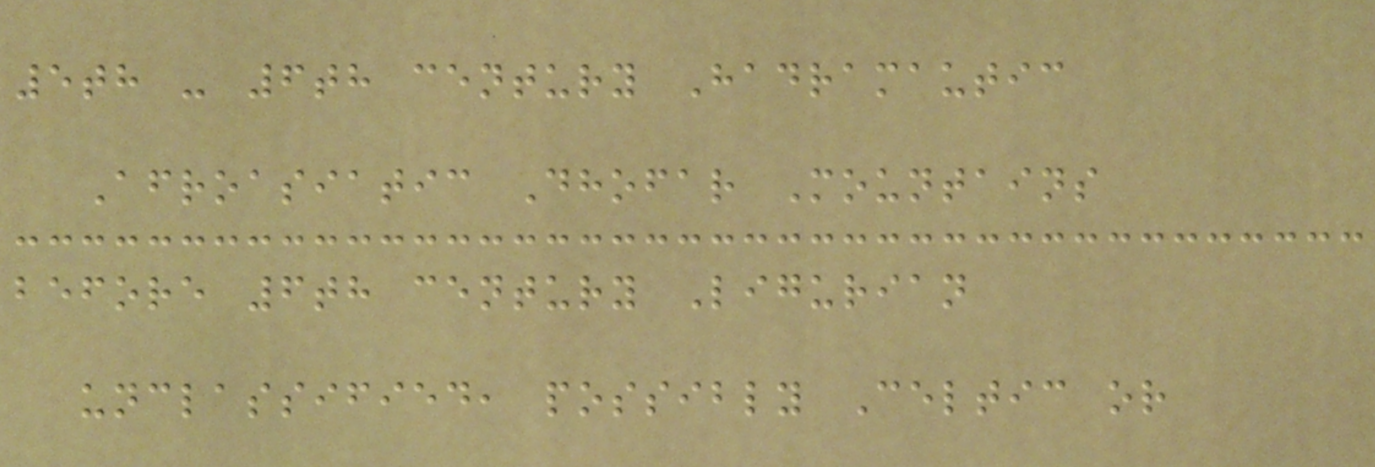5th - 6th century Hadramautic
Afroasiatic Dhofar Mountains
before 6th century Ligurian
unclassified, possibly Celtic or
